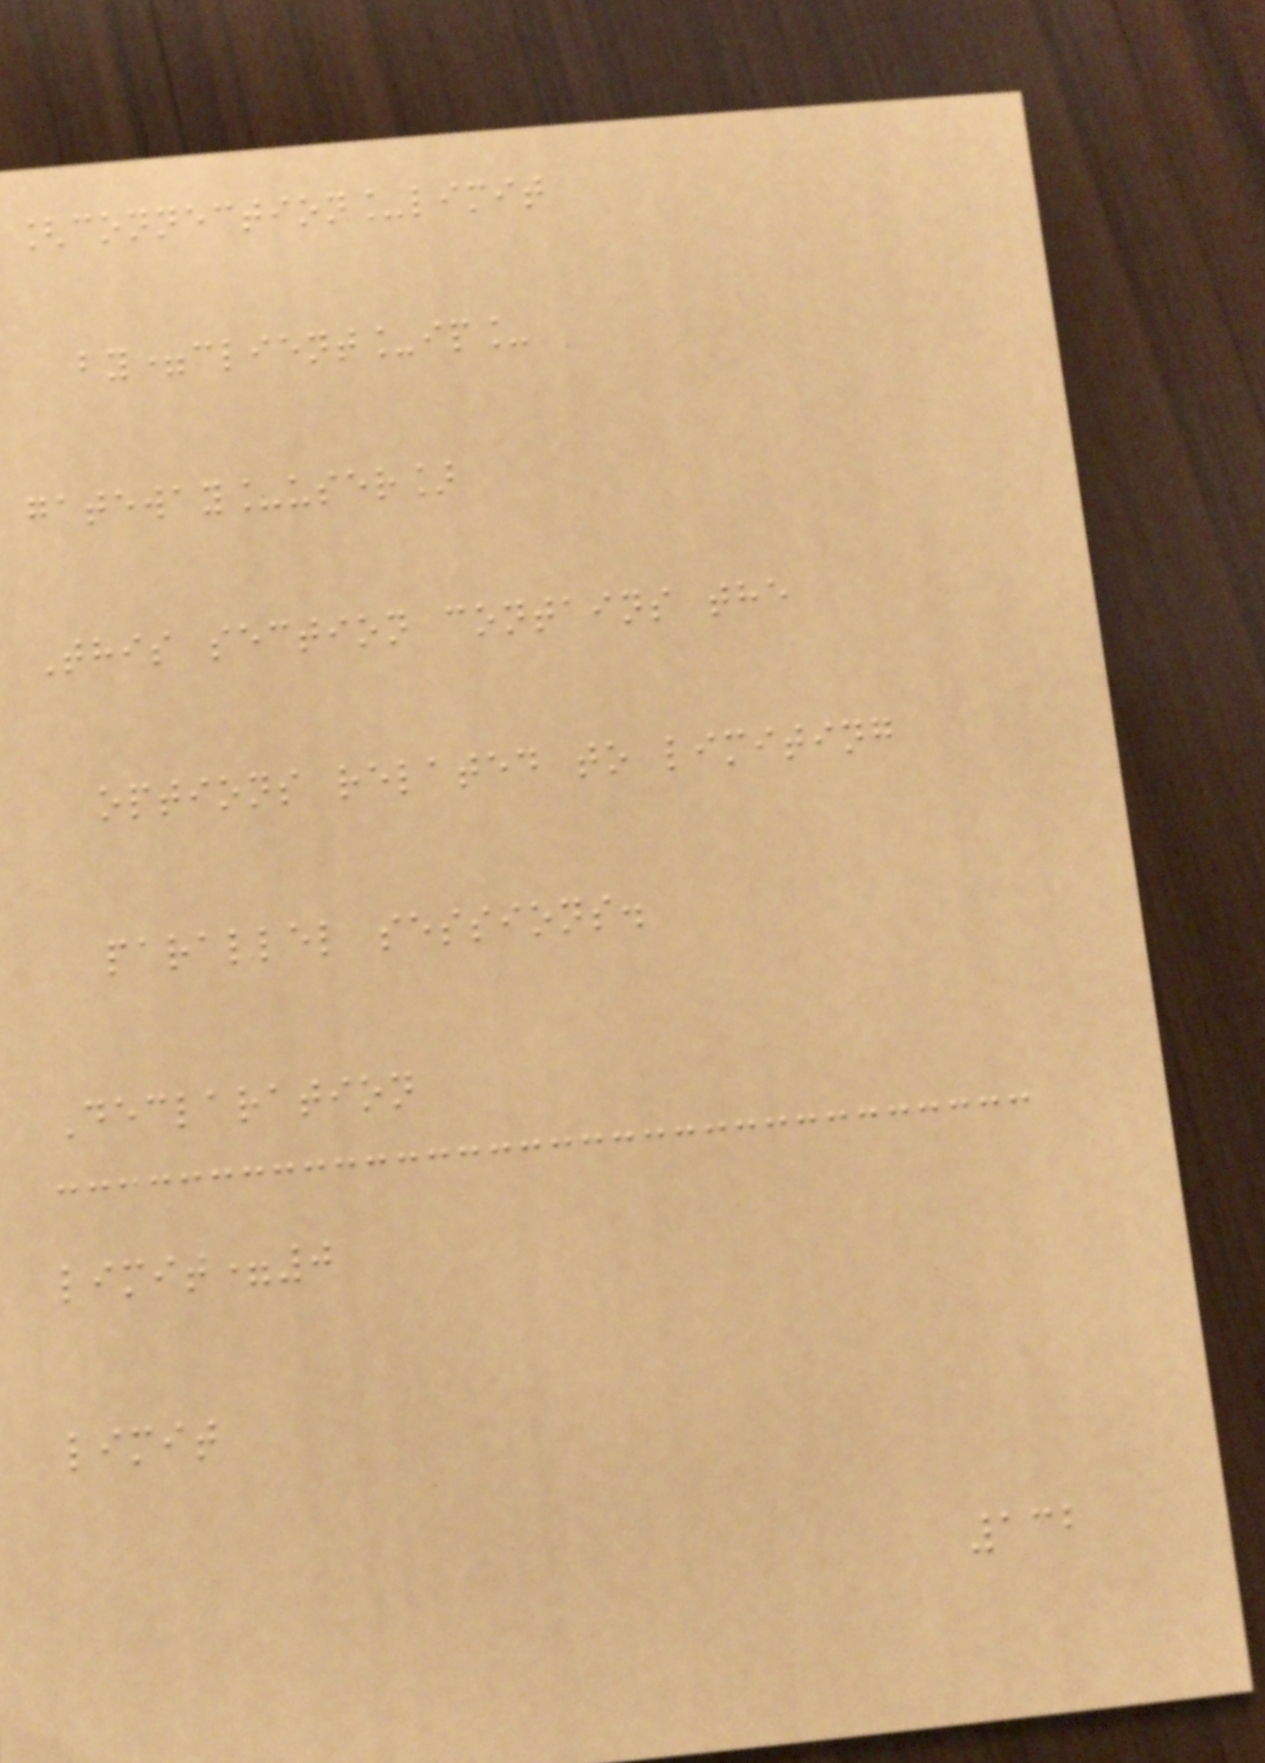[connection_limit
by=client_ip_
gateway_user]
This section contains the
options related to limiting
parallel sessions.
Declaration
limit=0
limit
132
